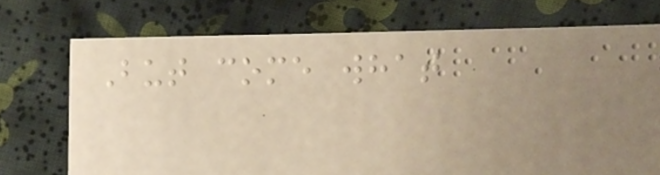But come what
